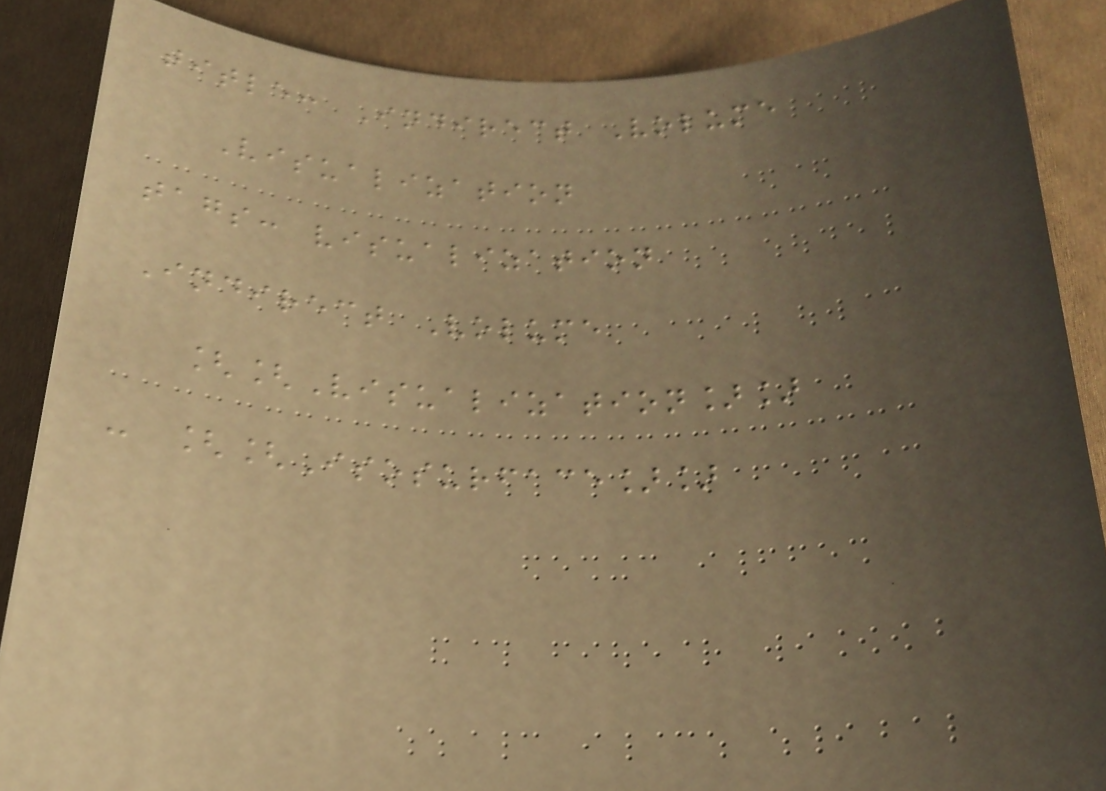title: Indirect Volume
Visualization
tags: visualization
Indirect Volume
[[Visualization]]
- [[Isosurface]]
